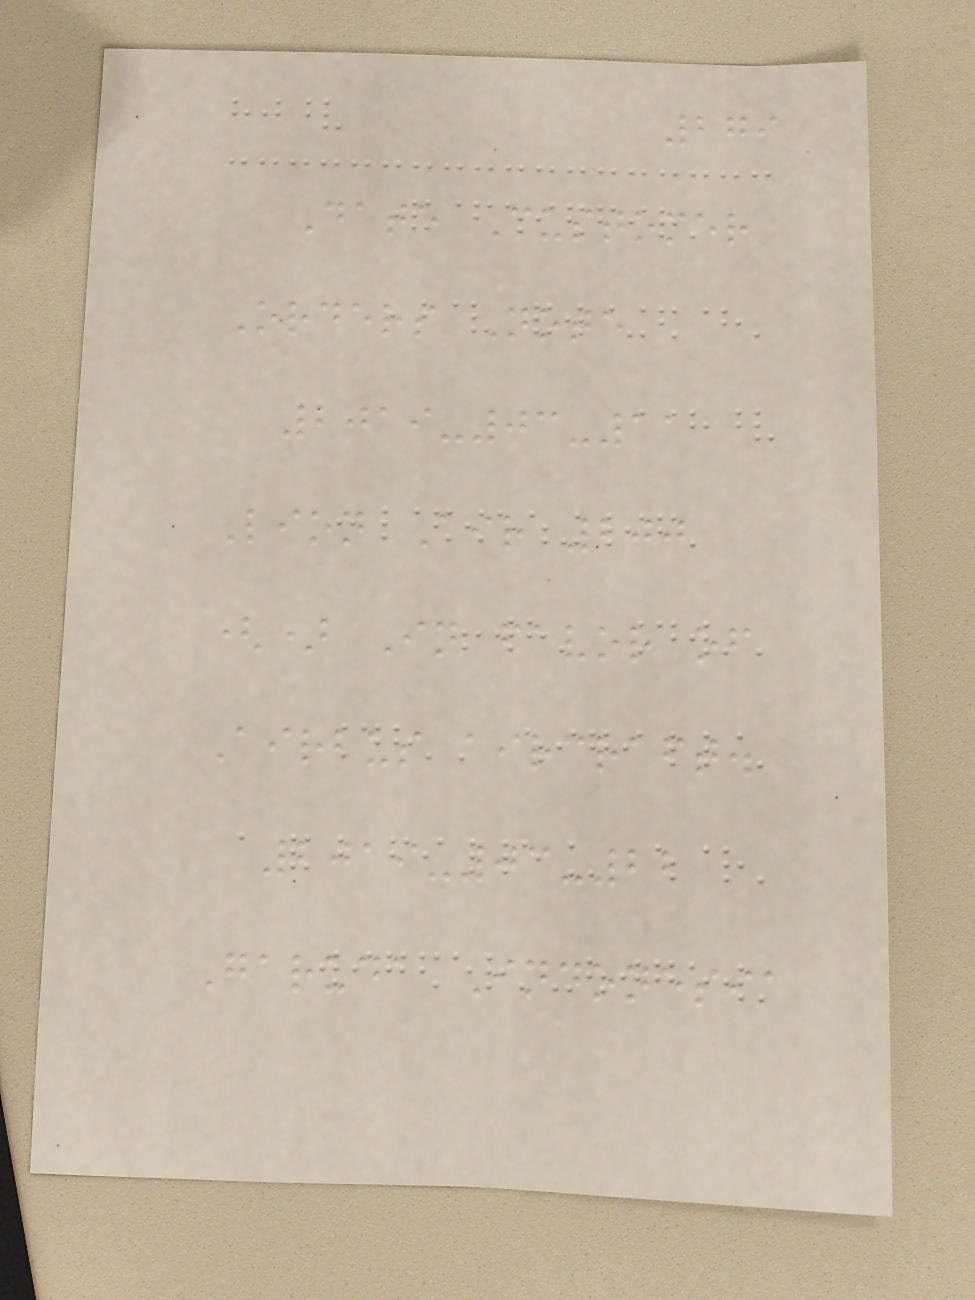279
Date Customer
Orders Note
2019-03-11
Lion Air 200
() In favor of
Airbus aircraft.
2019-03-22
Garuda Indonesia
